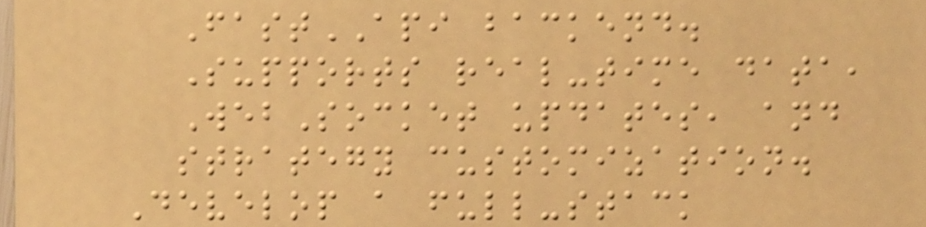FastAPI backend.
Supports real-time data,
WebSocket updates, and
strategy customization.
Develop a full-stack
